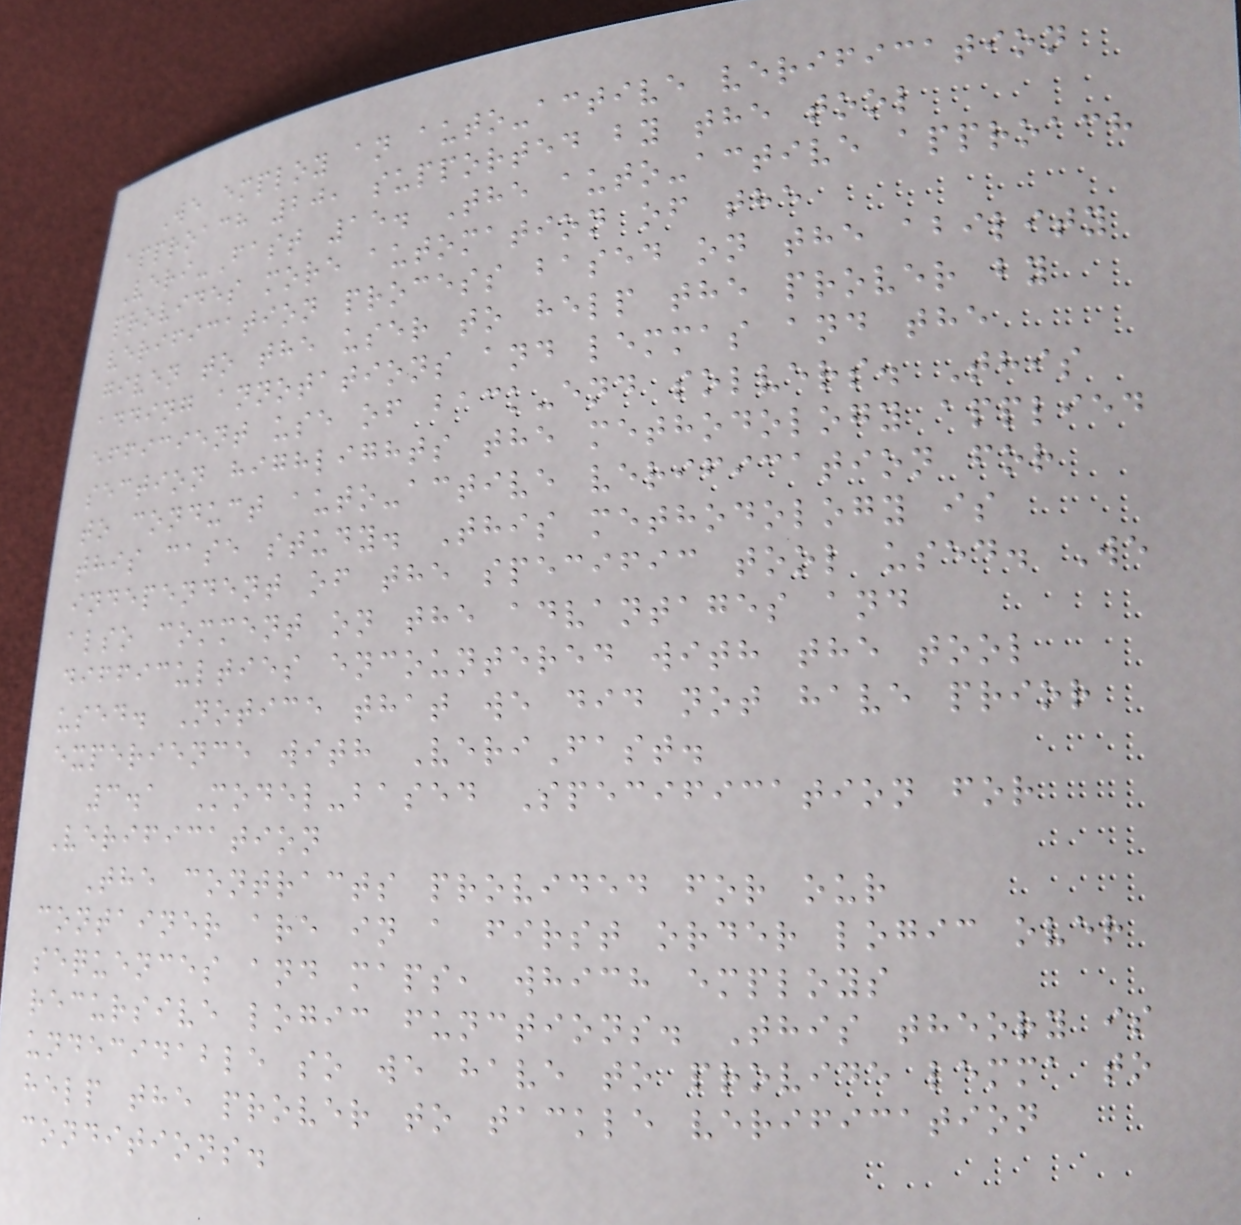We employ an auto-active verification
approach 20, supported by the tool
Veri-Fast 15. The auto-active approach
provides more automation of the
verification process based on the ability
given to the user to help the prover by
adding annotations and lemmas and the
efficient use of back-end solvers. This
section highlights the methodology applied
to conduct auto-active verification for
this case study. This methodology is
independent of the specific tool used. We
also comment on the advantages and
difficulties encountered with the tool
used. Notice that we did not have prior
experience with VeriFast.
3.1 Model-based Specification for
Verification
The contracts provided for our
container are in a first order logic over
sequences and maps, which employs
recursive logic functions. This theory is
undecidable so we have to provide lemma to
help the prover to tackle verification
conditions.
